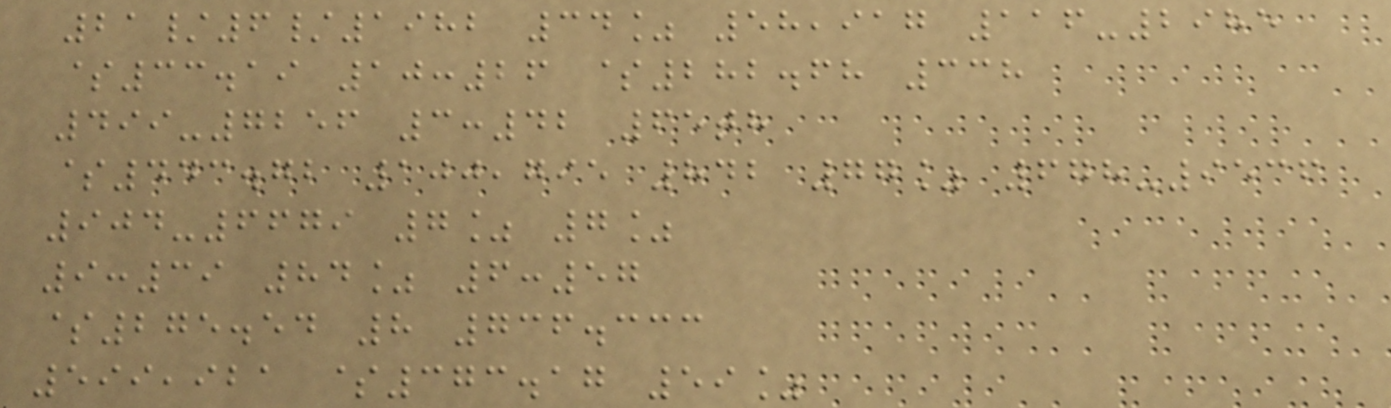21/6/1982 34% 58,917 116-2985
$33.19 10:26 $282.68 338
499-7256 3:42 65th
$443.72 100,795 842 77% 678-9536
904-6679 7% 7%
9:39 84% 6:57
$275.54 8 736.333
599,921 $373.17 59%
